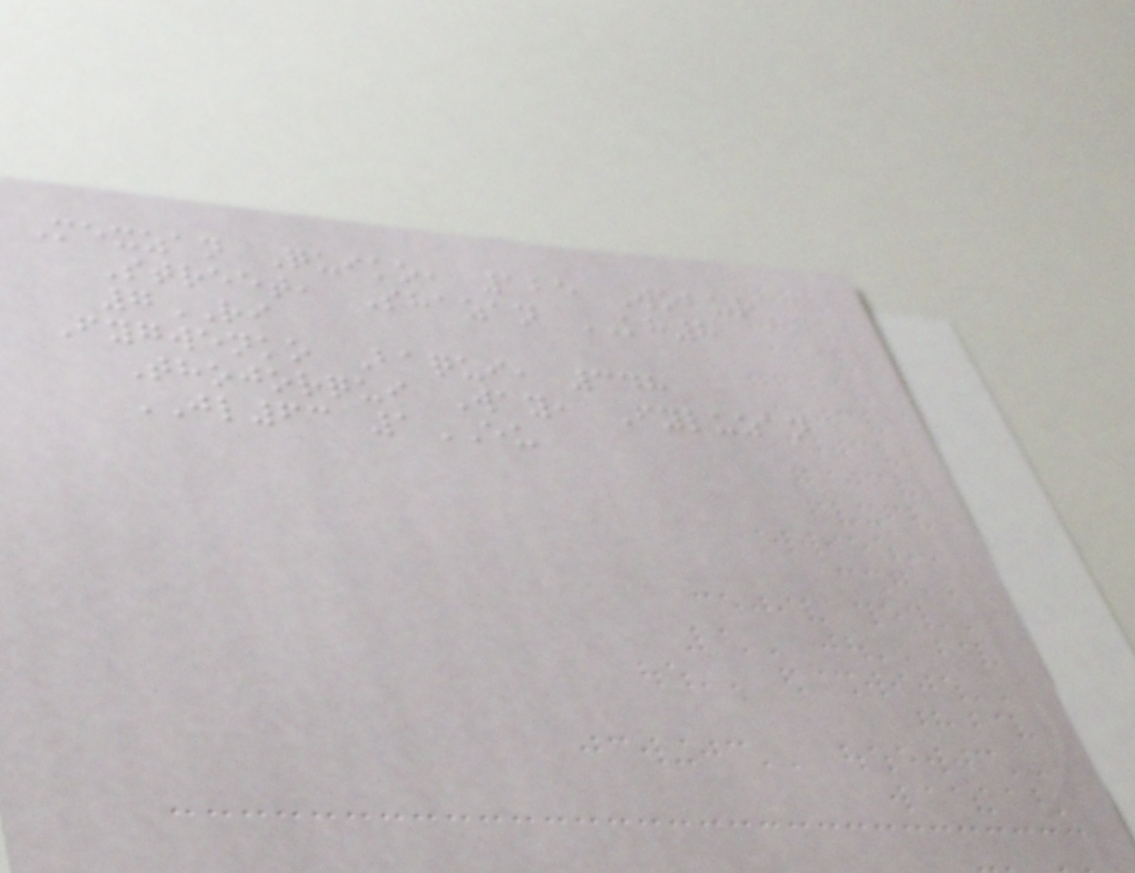Mexzan Quiko, 125 Wobur
Street, Shazan KH8
7RI
Fygwenko Baqui, 348
Thojorqui Way, Fyluzan
JL63 1EU
